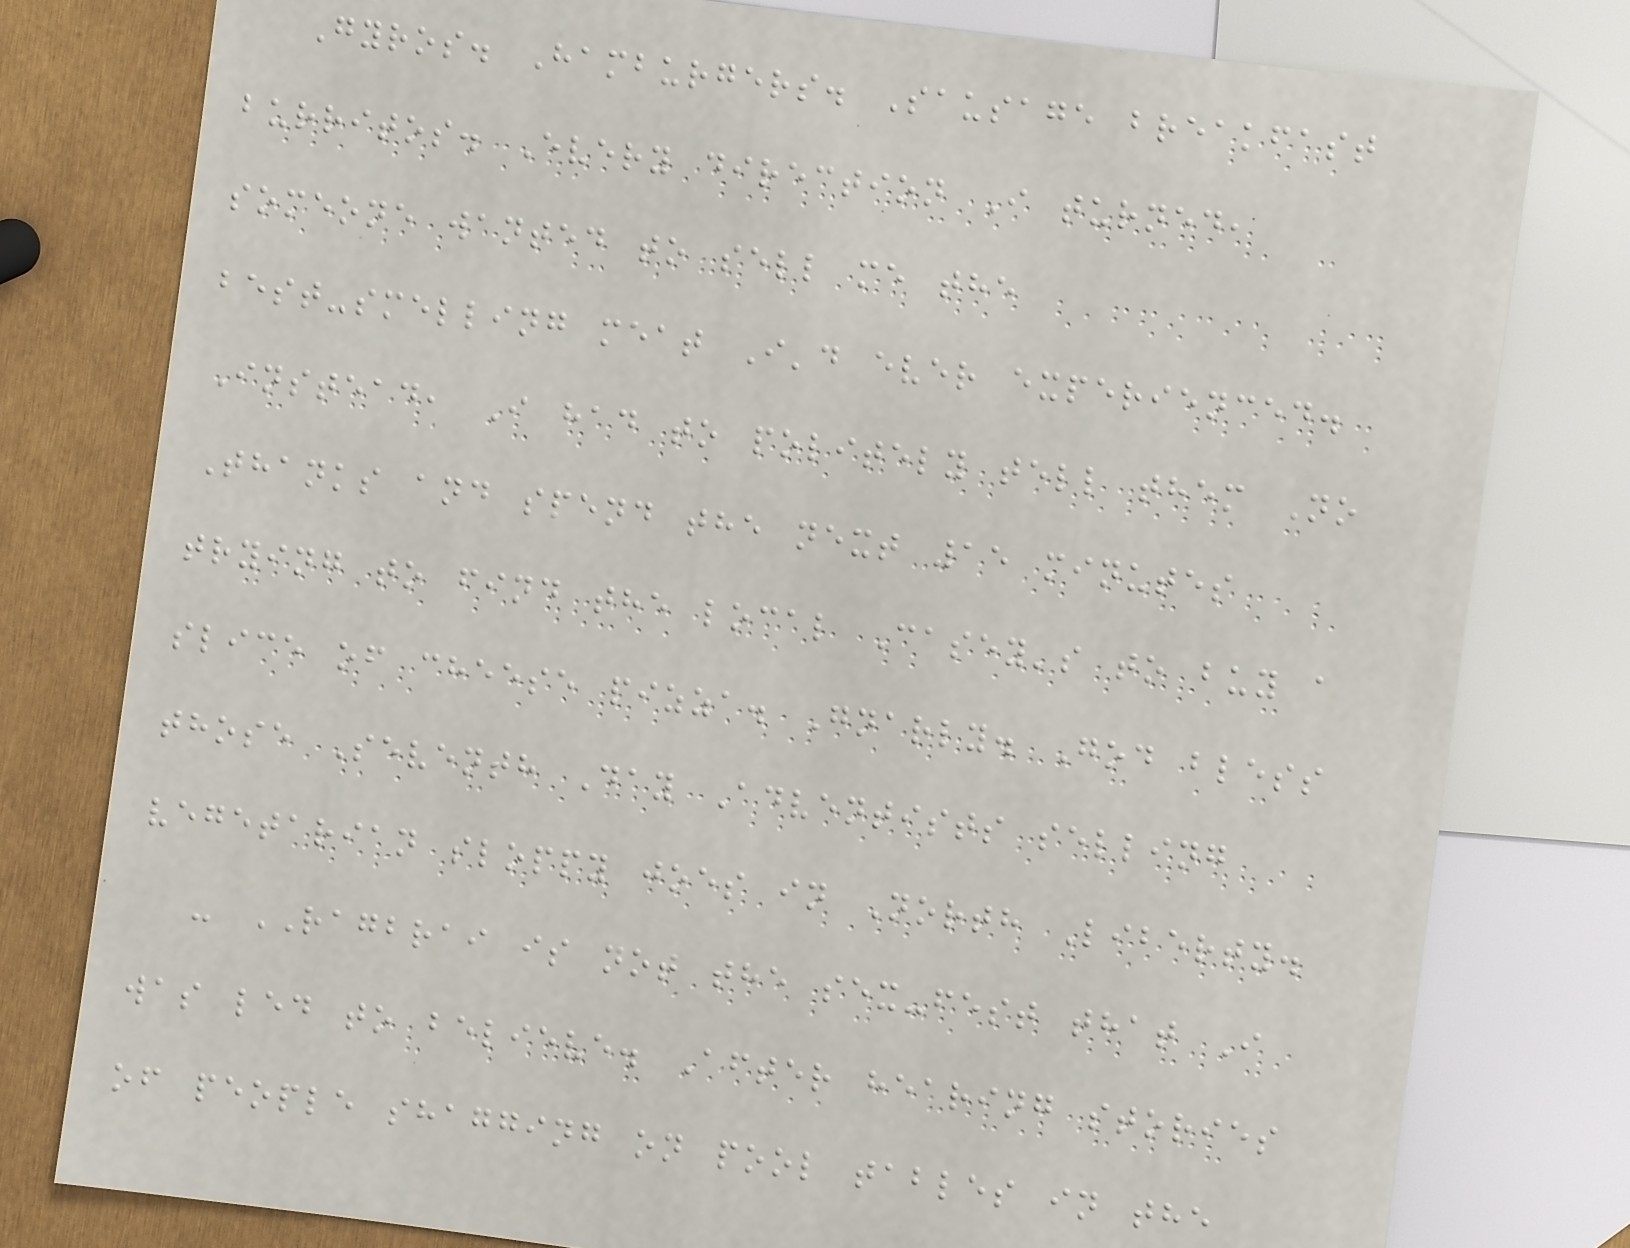Gyros. Hamburgers. Sausage breakfast
burritos. Every direction I turned,
someone wanted to sell me the
best-smelling meat I'd ever experienced.
Instead, I had to politely tell them No
Thanks and spend the next 15 minutes
trying to find the local Casey's to buy a
slice of cheese pizza. Gnarly. God bless
those Seventh Day Adventists selling
vegetarian sloppy joes in North Liberty.
- RAGBRAI is not the sex-fest that I
was led to believe. After hearing stories
of people shagging on pool tables in the
